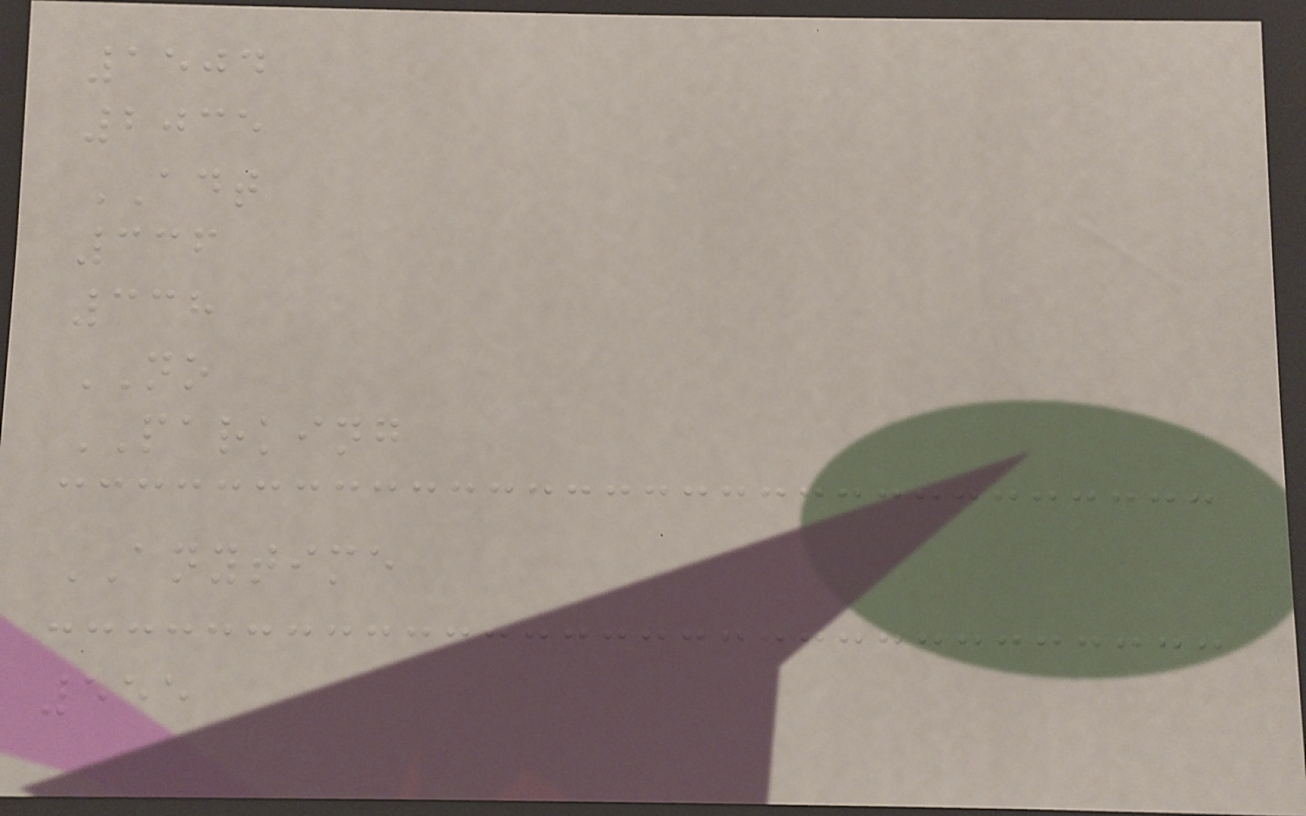1504
2035
ADT
336
338
NO
PARKING
ANYTIME
555
